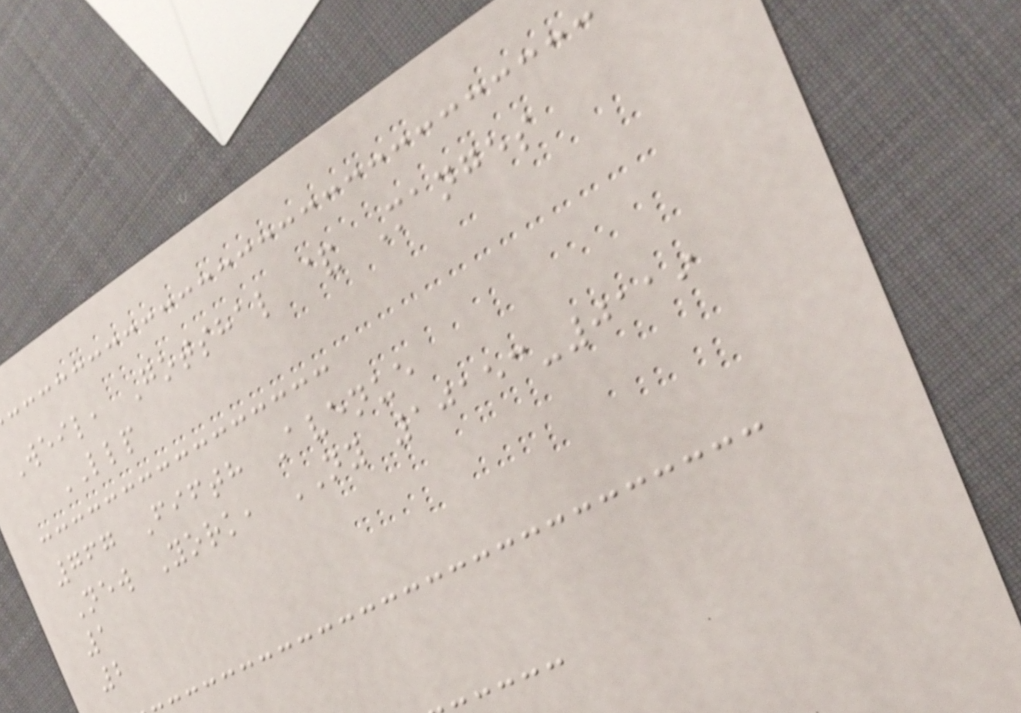Weil, Gotshal & Manges
LLP
767 Fifth Avenue
New York, NY 10153-0119
1
2
